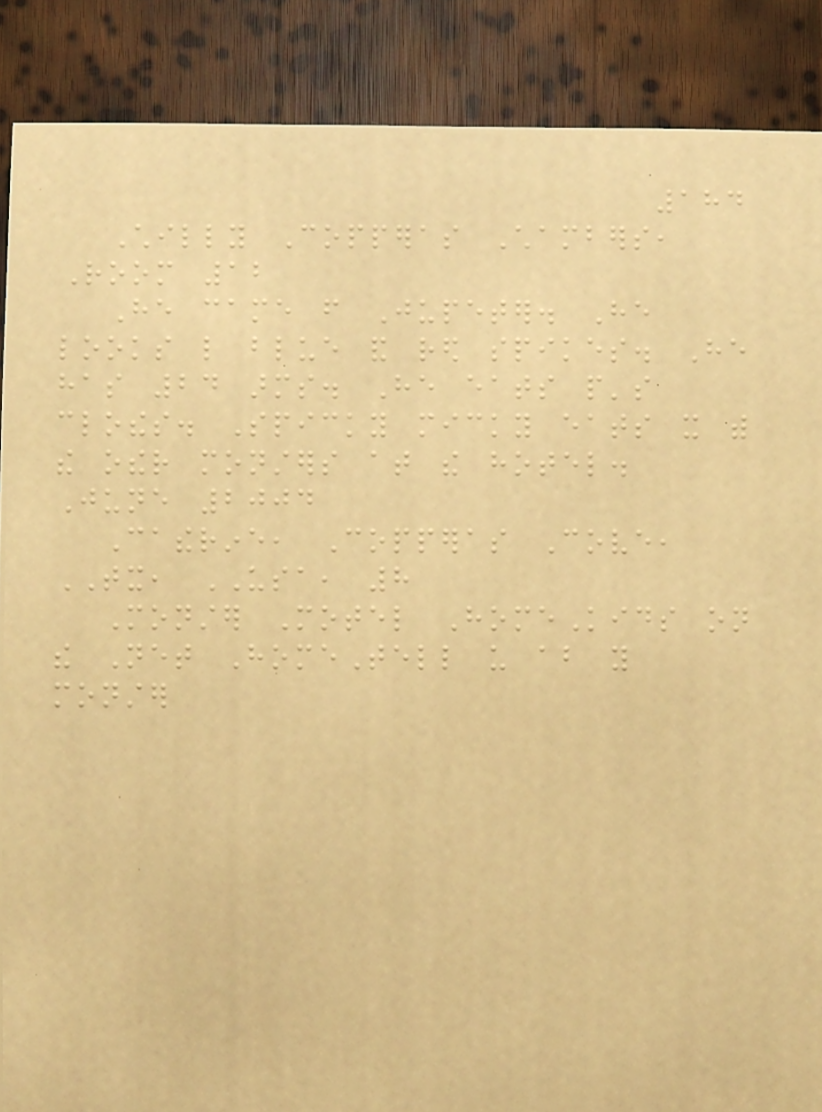184
Chilly Copperas Chambers,
Room 12
He came from Jupeter. He
looks like blue and red spikes. He
has 24 arms. He eats people's
clothes. Spicky micky eats it with
the other monsters at the hotel.
June 2004
Catherine, Copperas Cove,
TX, USA, 8
Monster Motel HomeKids on
the Net HomeTell us about you
monster
